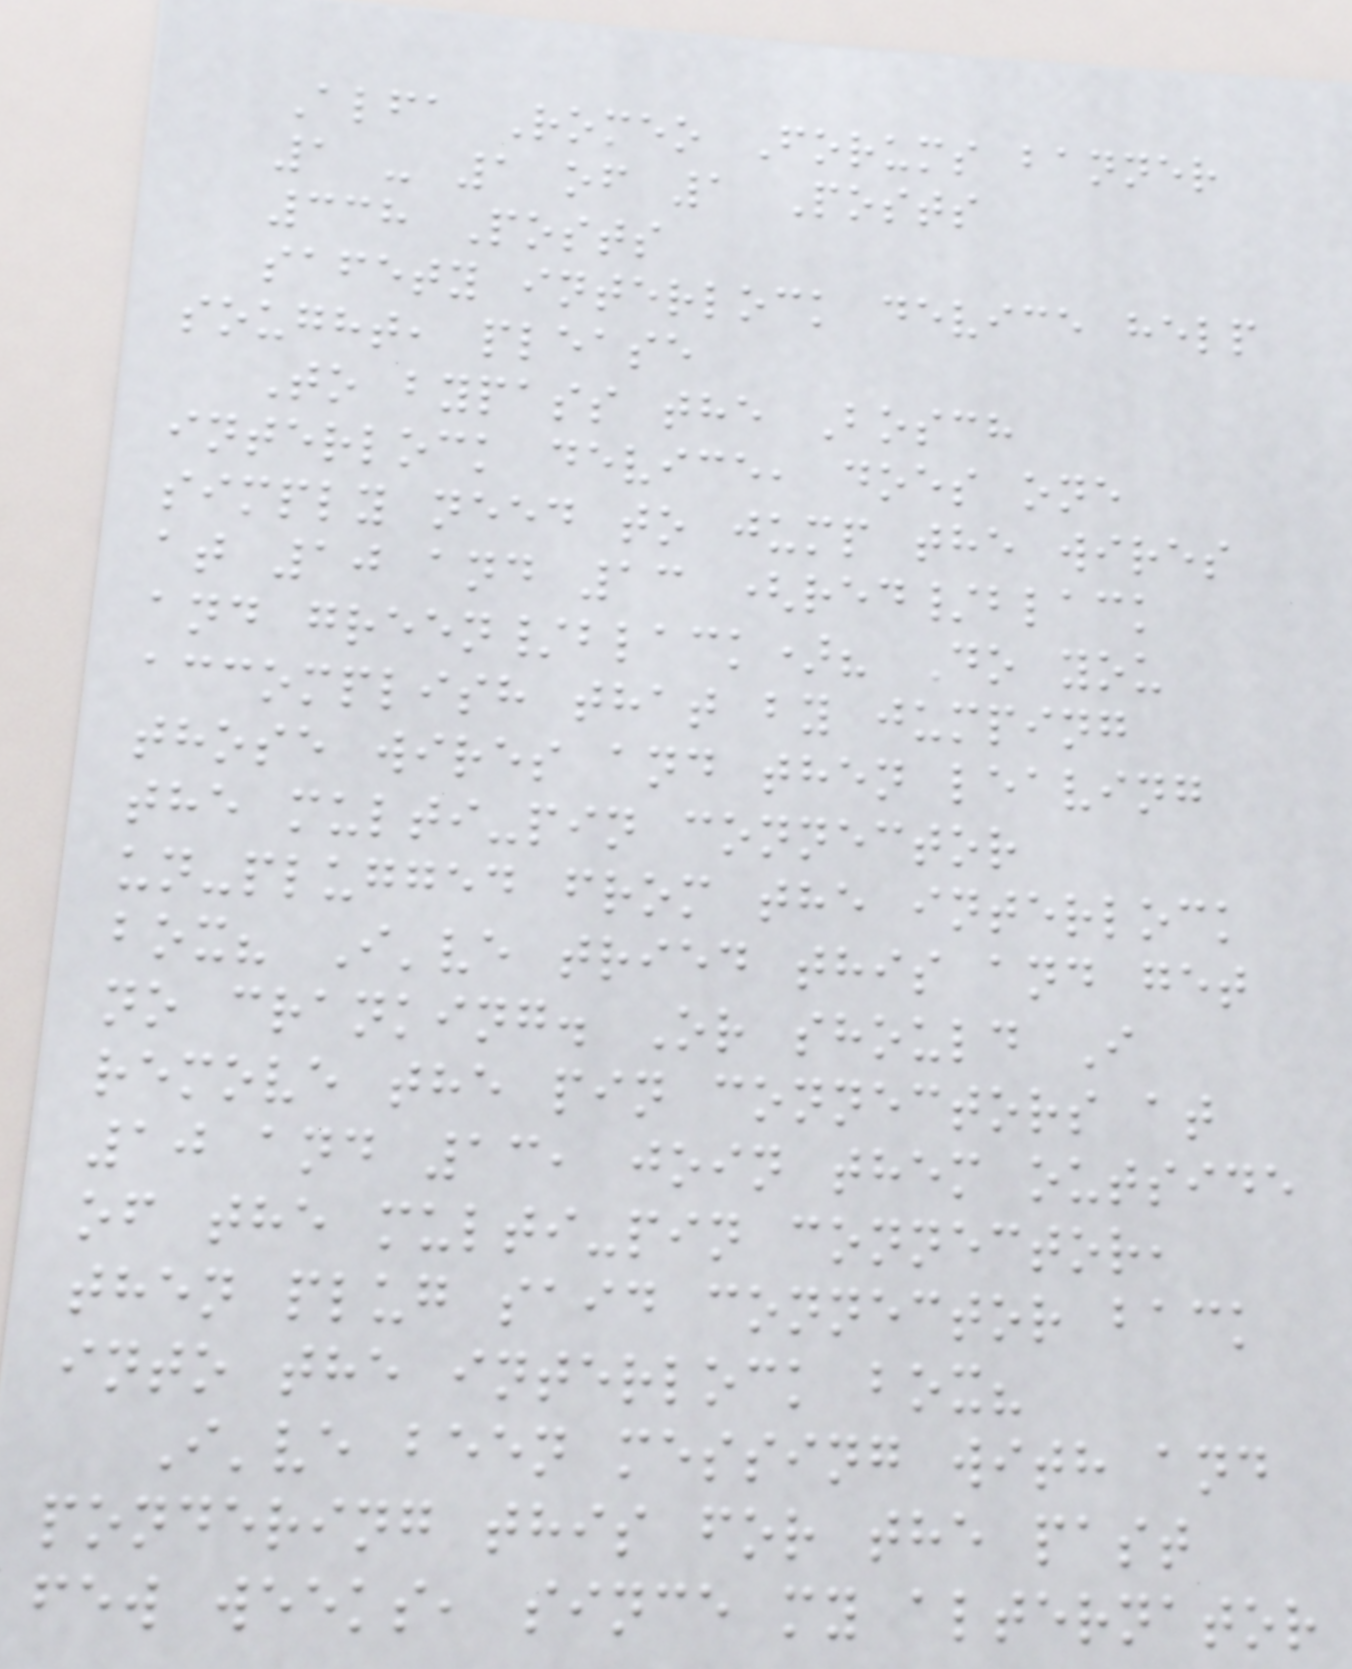Alfa Romeo Forums banner
1 - 1 of 1 Posts
338 Posts
safety interlock device help
sought, please
To bypass the Bosch
interlock device, does one
simply need to jump the wires
at 10 and 13 (red/black
and green/black)? Do you
accomplish that by jumping
those wires and then leaving
the multi-pin connector
un-plugged from the interlock
box? I've tried this and get
no cranking. Or should I
remove the pin connectors at
10 and 13, join them outside
of the multi-pin connector,
then plug said connector back
into the interlock box?
I've been messing with and
pondering this for the past
few weeks, since my alternator
